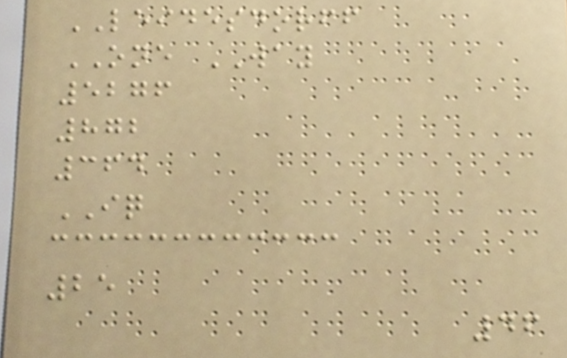LEIDESDORFF
ONE WAY
5276
872
364
IQ
25
46
